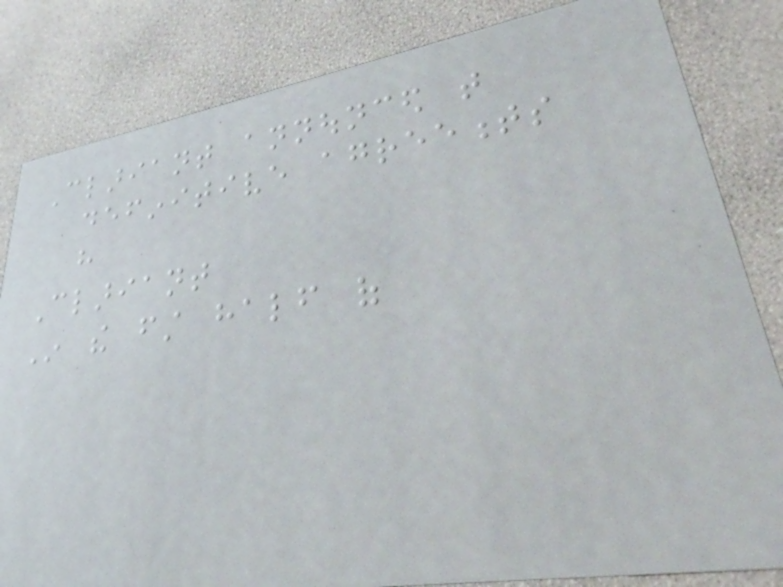Clariant announced that
definitive agreements
have
Clariant
In the first half of
